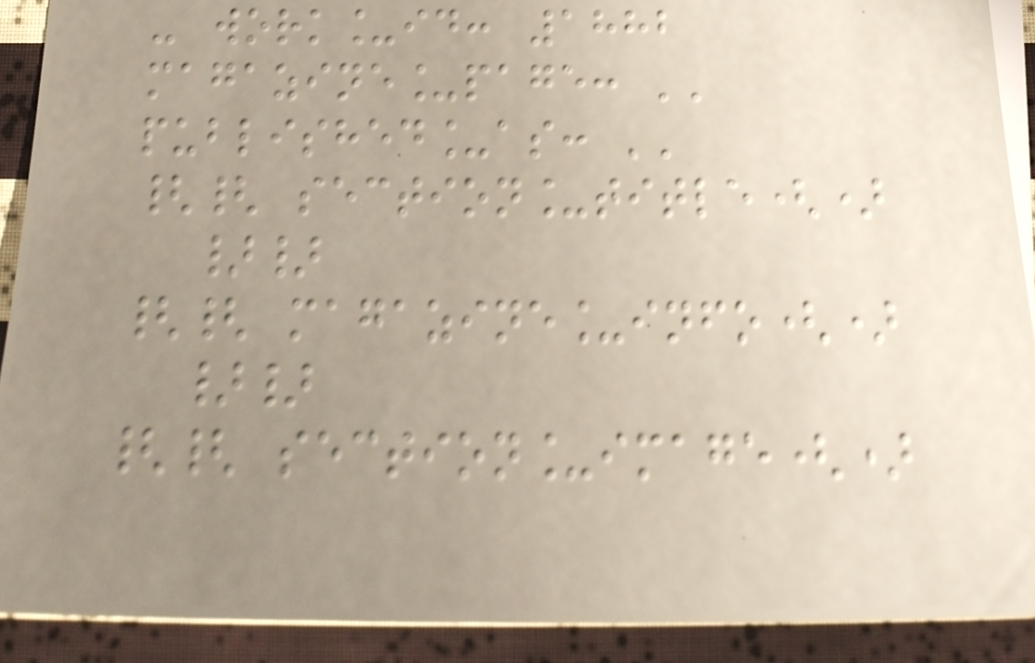- work_id: 1882
magazine_page: ''
published_as: ''
{{ section_title()
}}
{{ magazine_info()
}}
{{ section_image()
